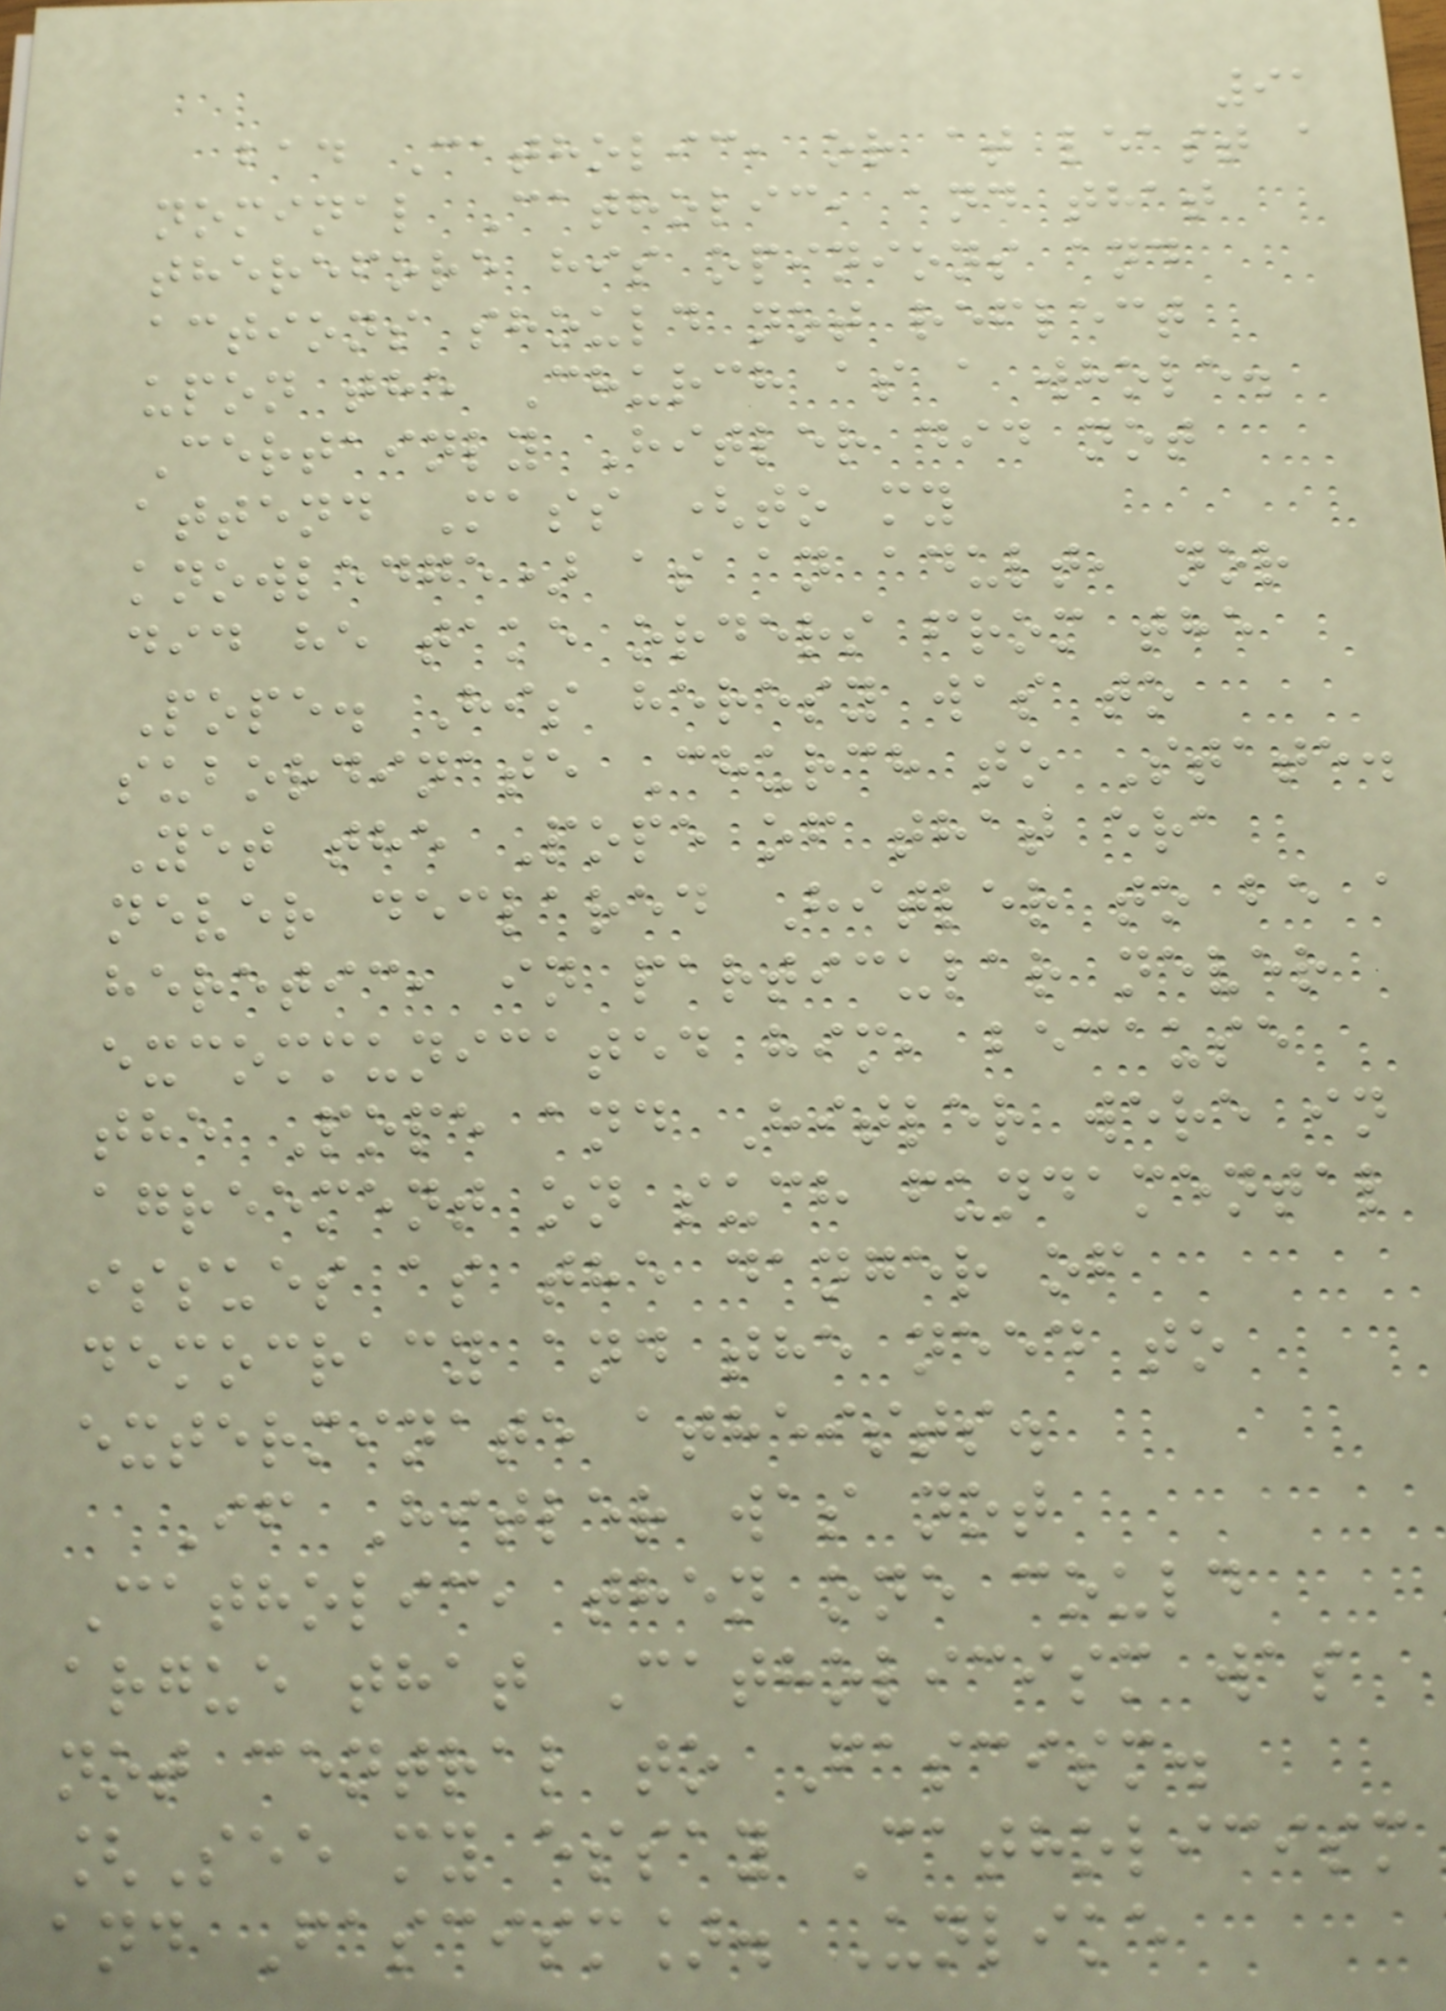91
bad Catholic, or at least a
nominal Catholic, and that
therefore his opinions and
actions should not reflect
upon the Church as a whole.
Certainly Hitler did not
attend Mass (to my
knowledge) as an adult, nor
did he take orders from the
Pope. His heresy was to
subordinate Church to State.
Yet the Pope of that era
never declared Hitler to be a
heretic, in particular never
excommunicated him, because
the Pope and Hitler were in
agreement on such fundamental
issues as the danger of
democracy and the need to
exterminate atheists.
If Hitler was not
Catholic, then one could
argue that Catholicism was
not central to Fascism.
[See my essay Catholicism
and Fascism]. Unlike
